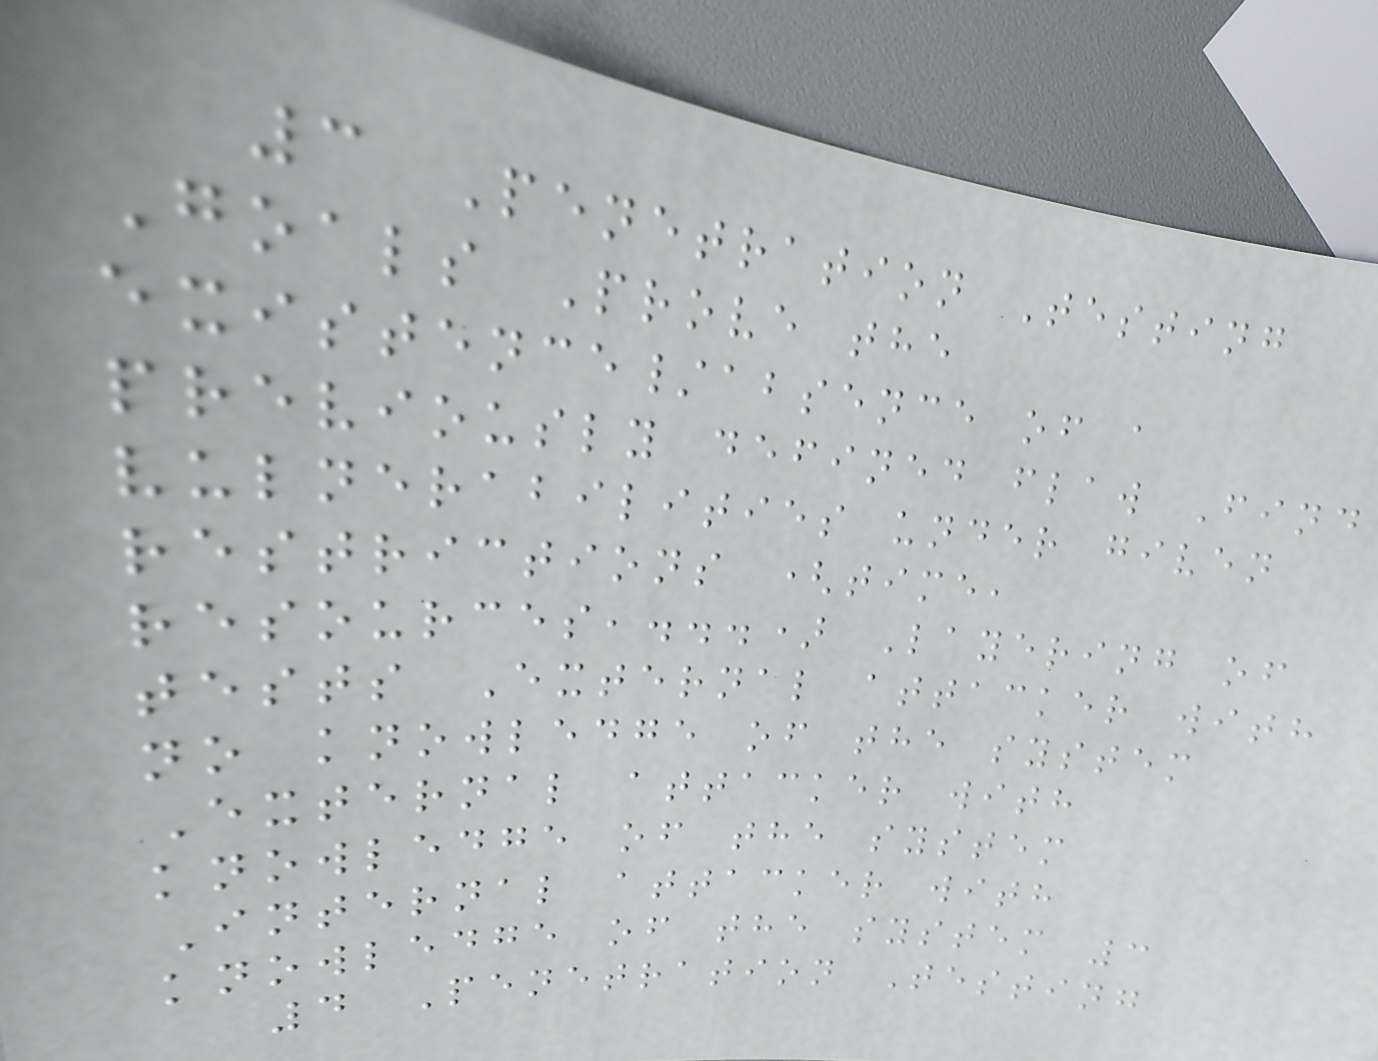3 Penetration Testing
Goals Prove the
existence/absence of a
previously defined flaw Find
vulnerabilities under given
restrictions (time,
resources,...) Layering of
tests External attacker with
no knowledge of the system
External attacker with
knowledge of the system
Internal attacker with
knowledge of the system 3
4 Penetration Testing
